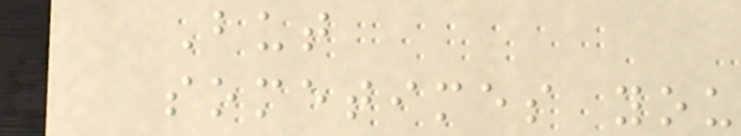But
sometimes you
